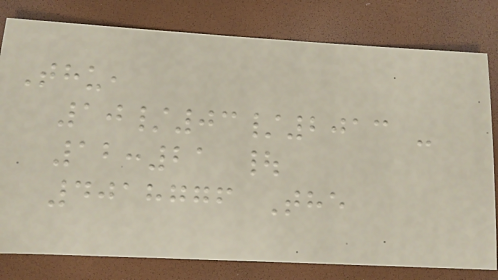Thu,
10/03/2013 -
12:21 |
4018776 The
